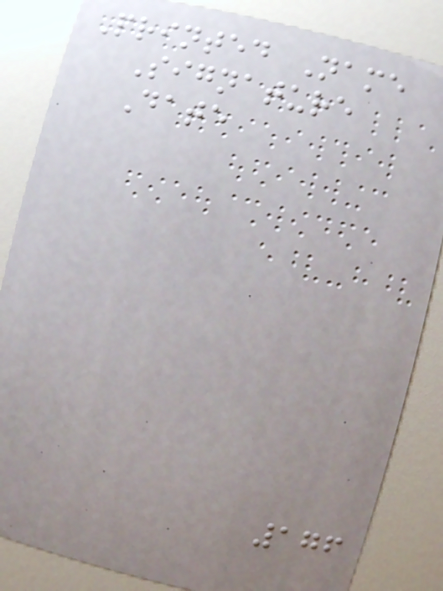Printed Name
Signature
Date
176
